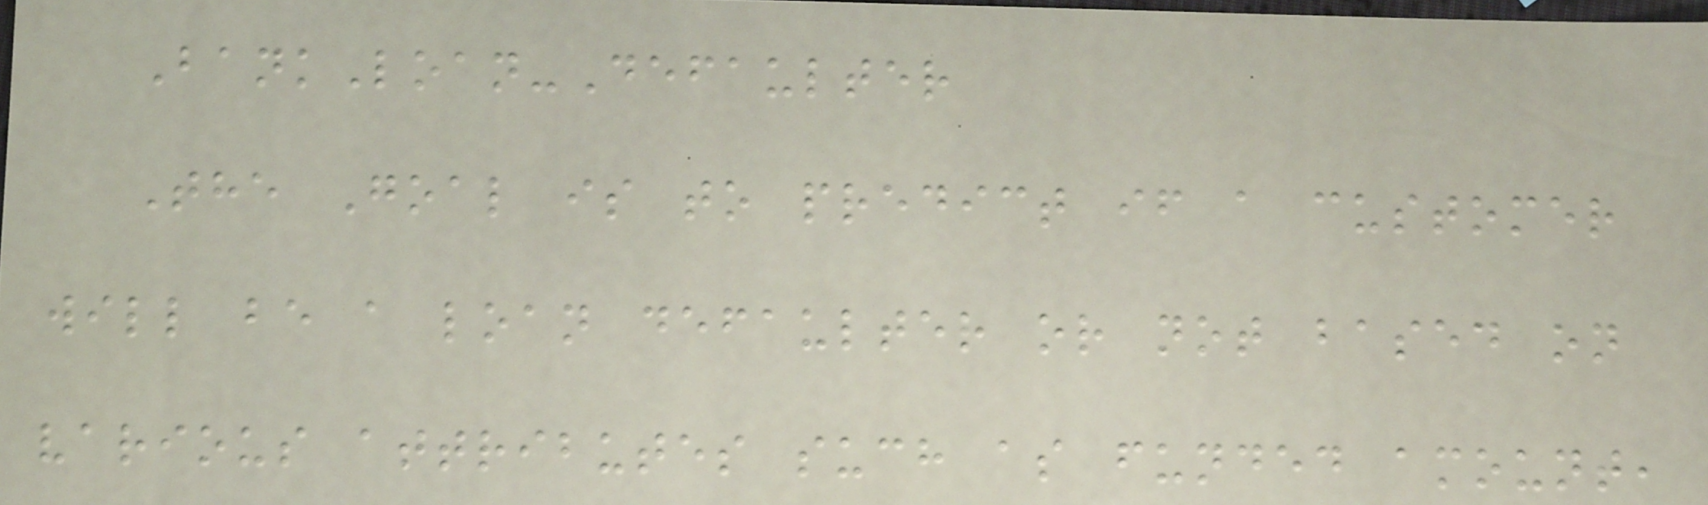BankLoan-Defaulter
The Goal is to predict if a customer
will be a loan defaulter or not based on
various attributes such as funded amount,
